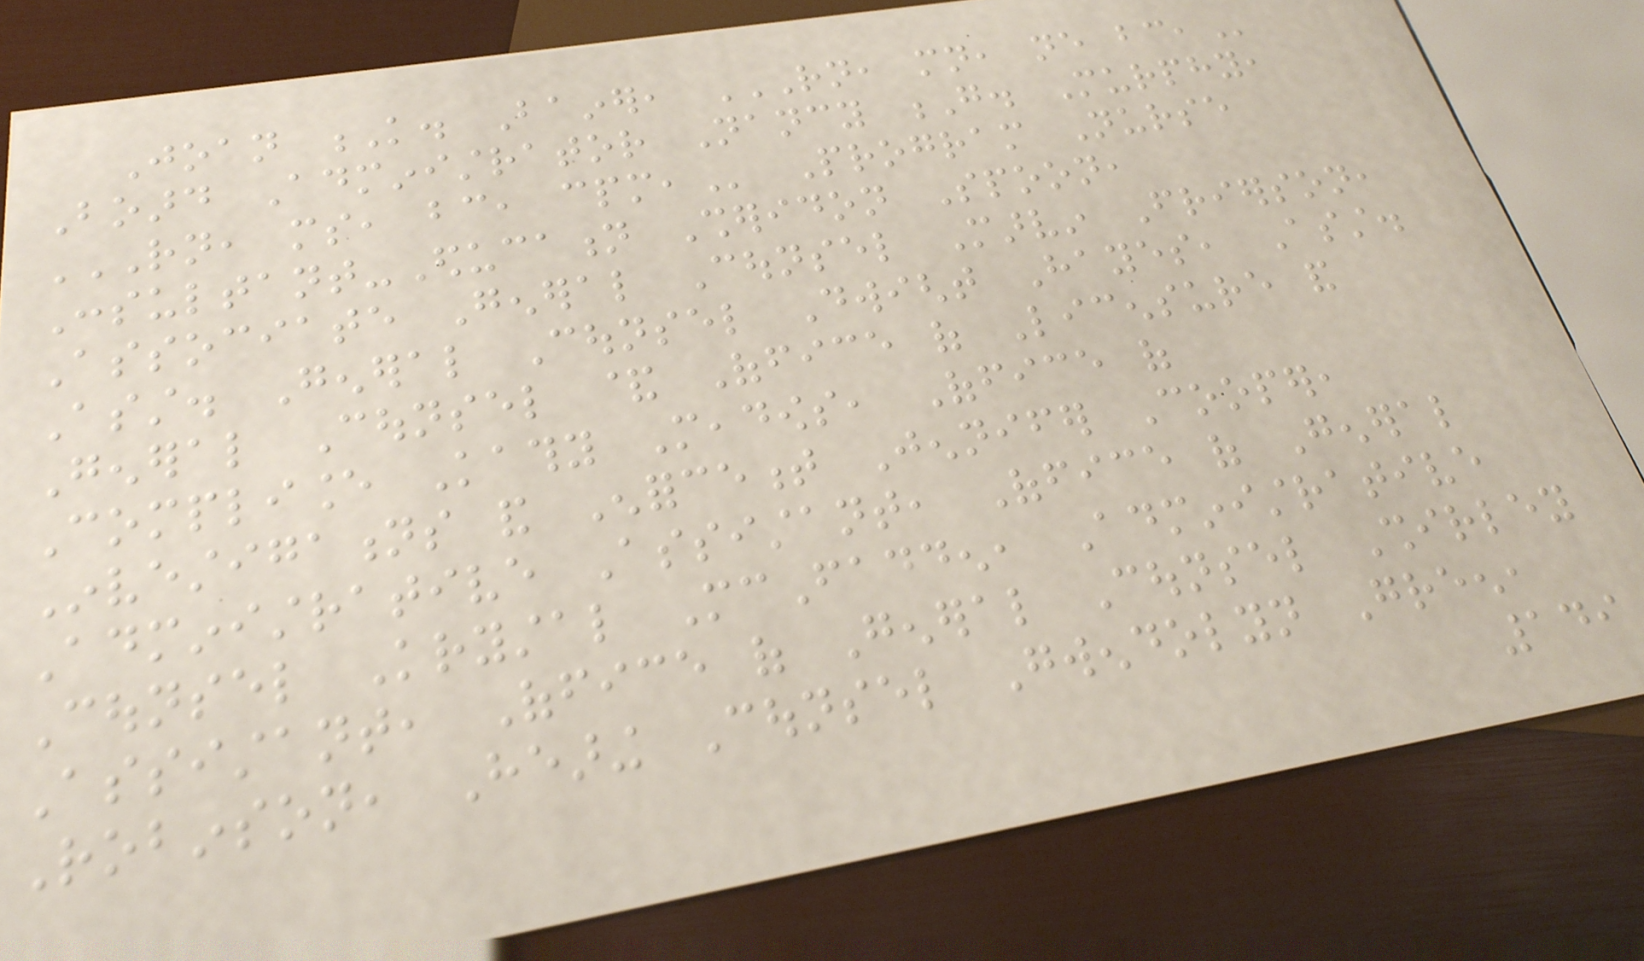Joan K. Bainer, RN, MN, NE BC,
Board Administrator Nancy G. Murphy,
RN, MS, BC, CPM, Program Nurse
Consultant-Education Sheridon Spoon,
Associate General Counsel Marvin Frierson,
Asst. General Counsel Dwight Hayes, Asst.
General Counsel & Office of Licensure and
Compliance Kathy Meadows, Office of
Investigations and Enforcement Jennifer Cooper,
Administrative Assistant, Office of General
Counsel Krystal McFadden, Administrative
Assistant, Office of General Counsel Shirley
Robinson, Hearing Counsel Gwendolyn Green,
149
